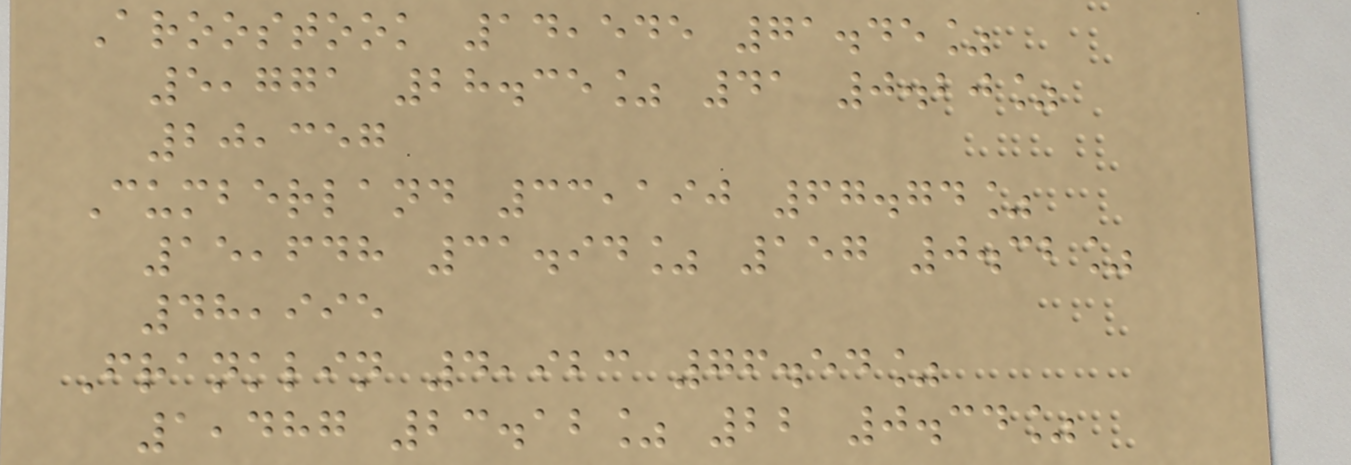Aroostook 14,545 71.45%
5,771 28.35% 41 0.20%
20,357
Cumberland 33,190 67.74%
15,648 31.94% 157 0.32%
48,995
Franklin 4,923 76.54%
1,487 23.12% 22 0.34%
